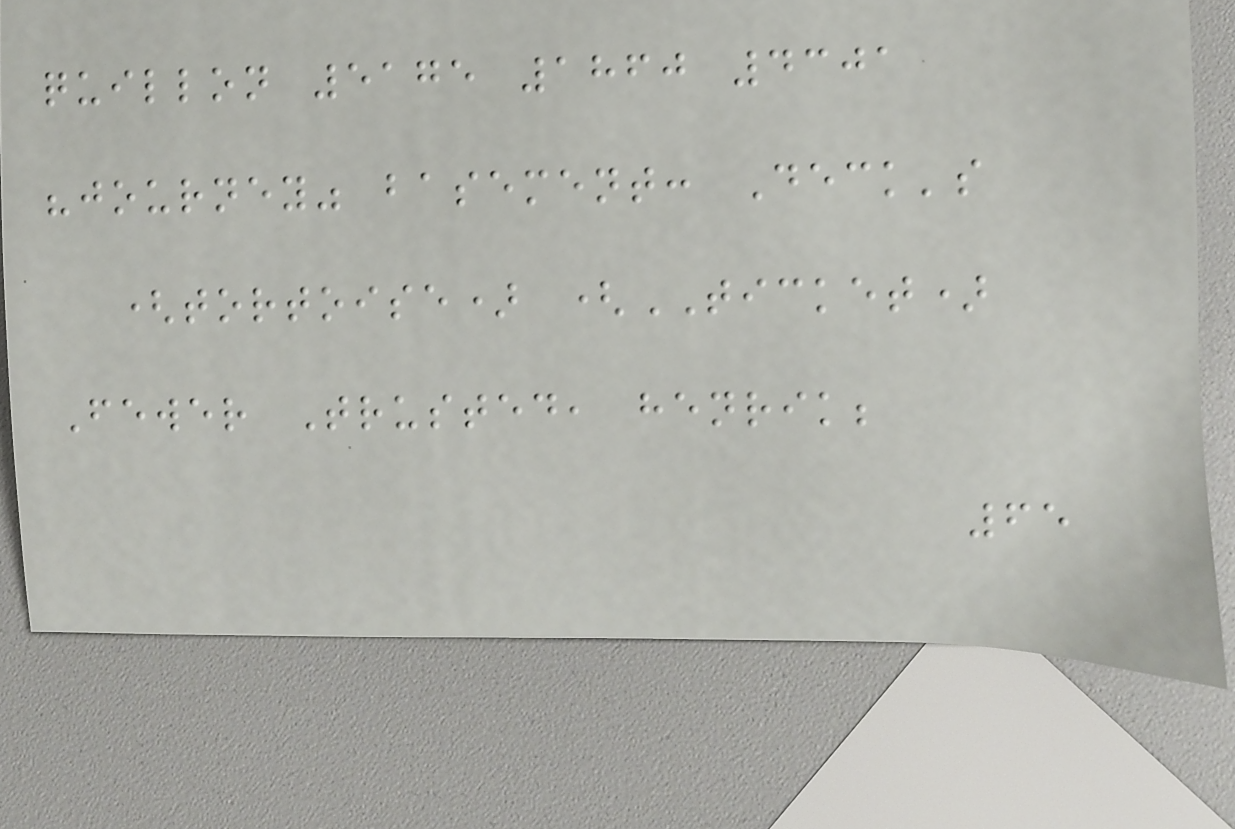quillon 5175 1860 4301
"journey" basement: Deck's
(tortoise) (TICKET)
Fewer Trusted, henrik;
65
